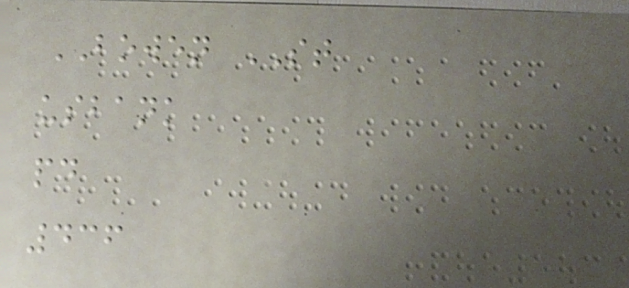BOWEN ST
usbank
pd
436
